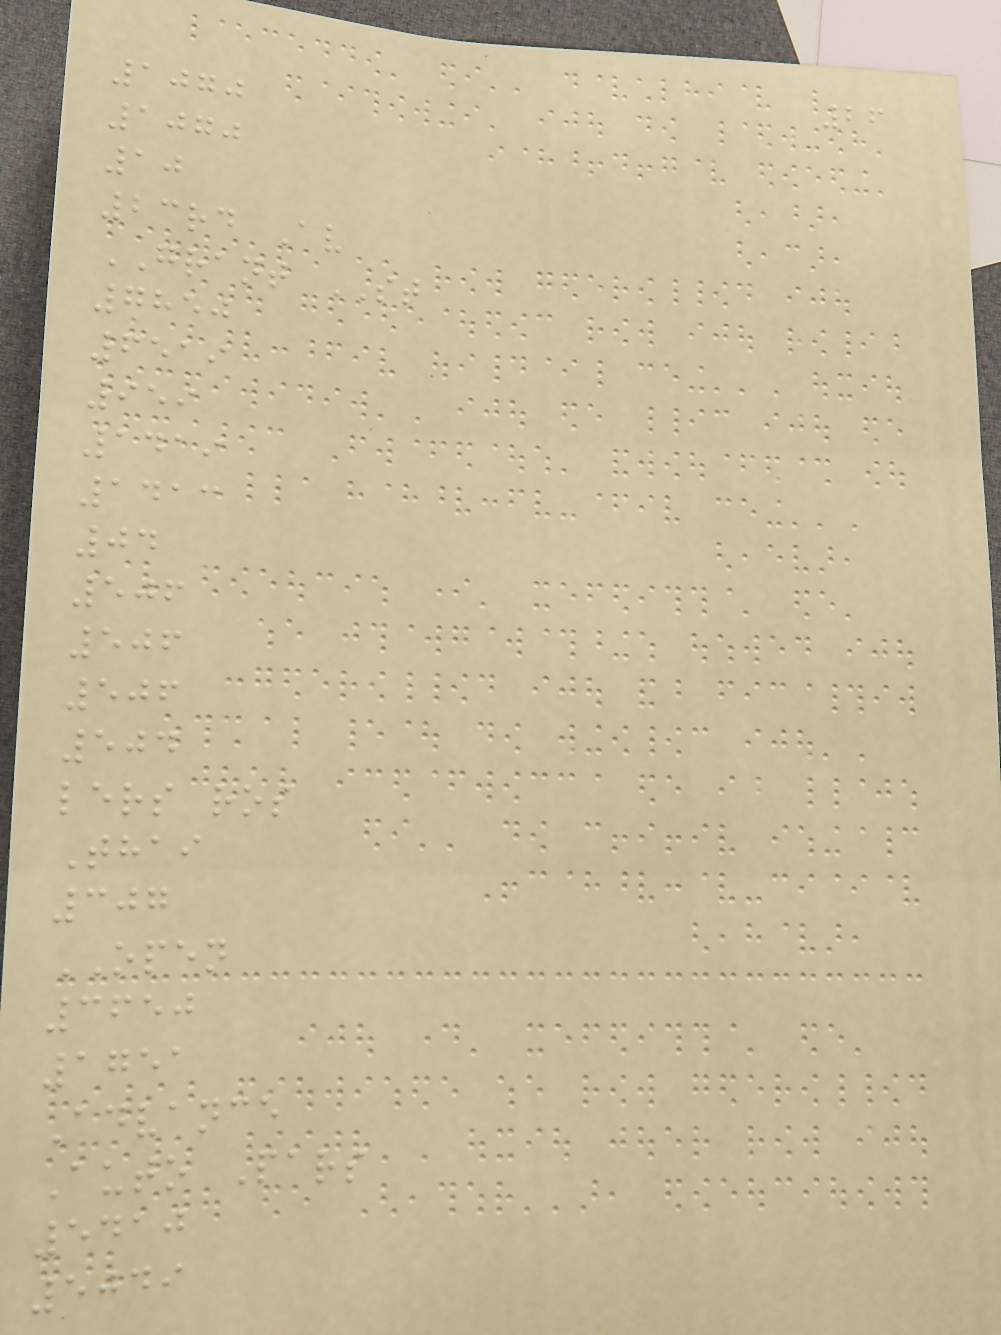26
1070
1070
10
23rd Av
GRANT ST
7850
6519
959
1419
1413
04
506
506
506
504
lers ros
Thai
307
OPEN
3650
1751
Advance
Auto Pars
5410
5049
